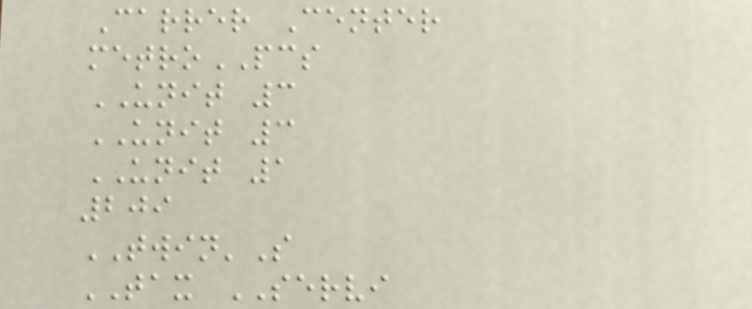Carrer Center
metroPCS
UNIT 3
UNIT 3
UNIT 1
209
TWIN'S
TAX SERVI
